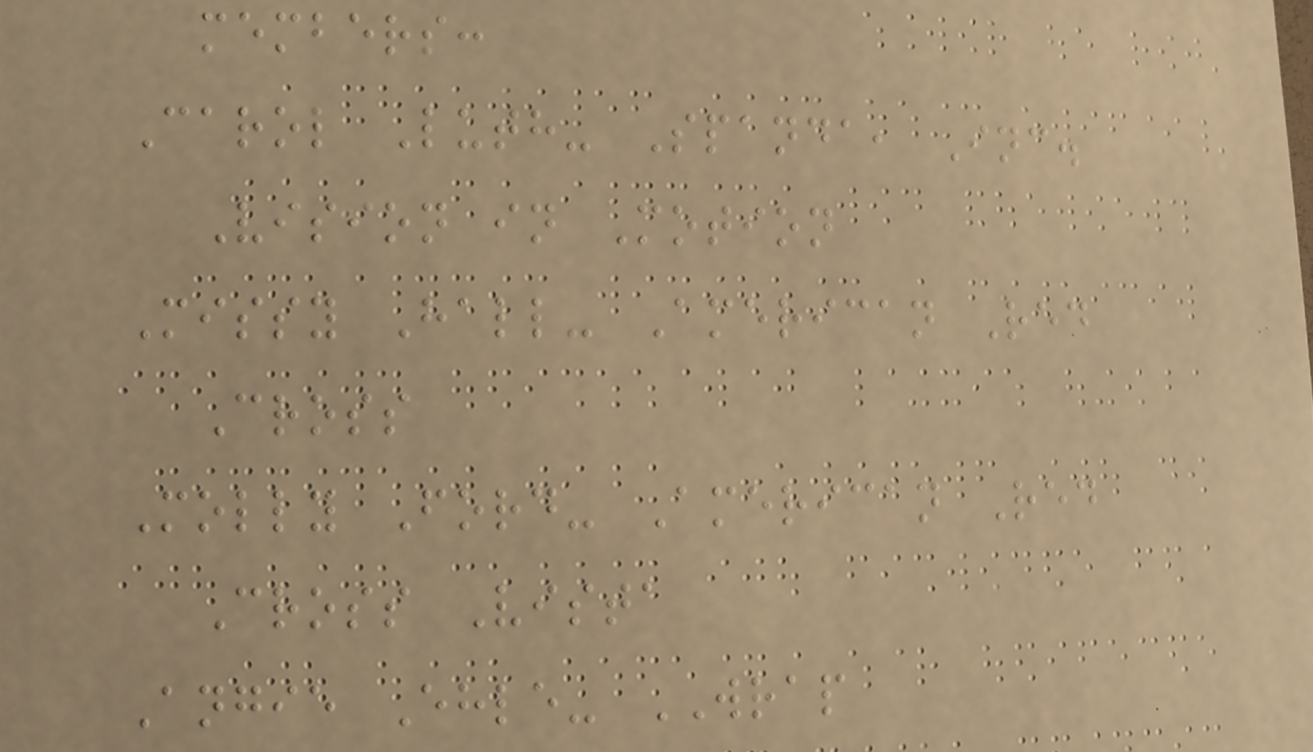members:
Carol Luth- Spanda, Inc.
Vision in Motion
Missy Hall- American Red
Cross
Molly Ford- American Red
Cross Vista
Angie Ehle- WRAP
